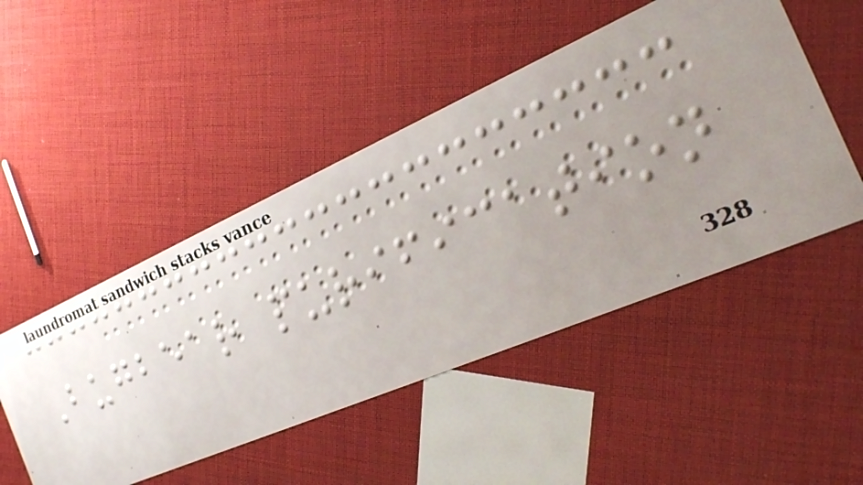Bugbear purification
